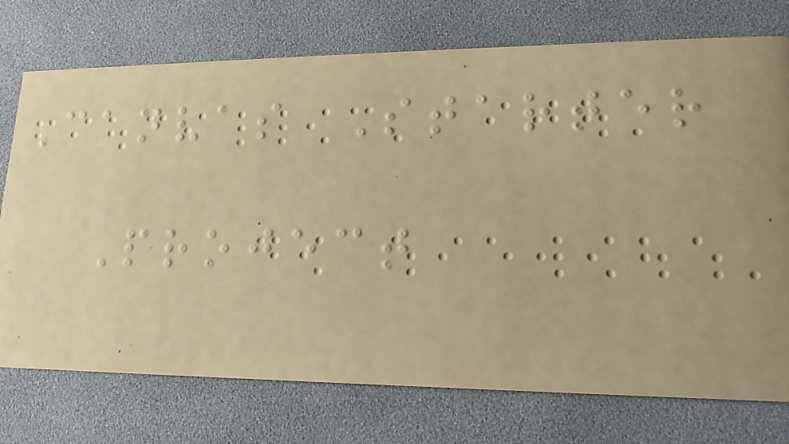Canvas Starter
Project
